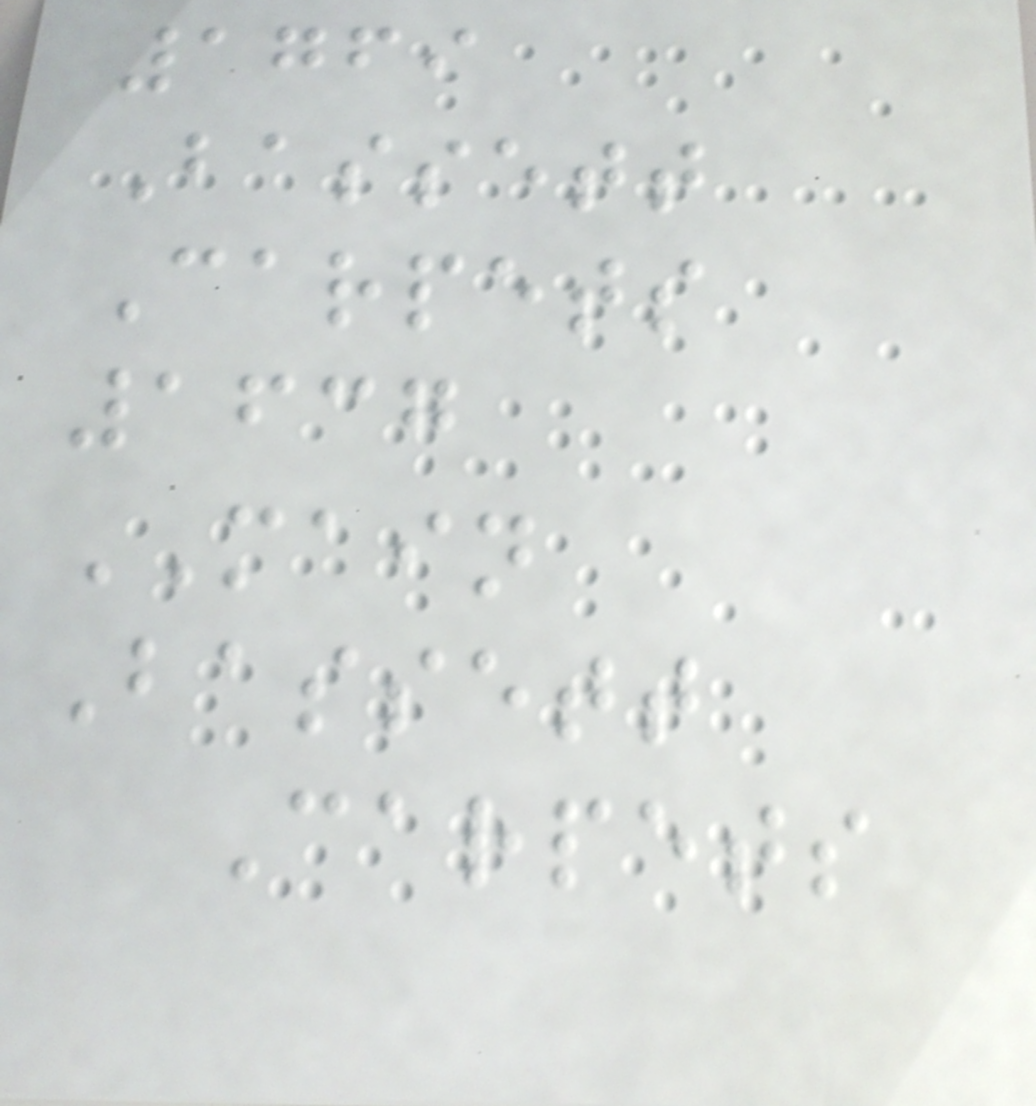1769
Bassett
Carpets
1637
MAIN
Bassett
Carpets
